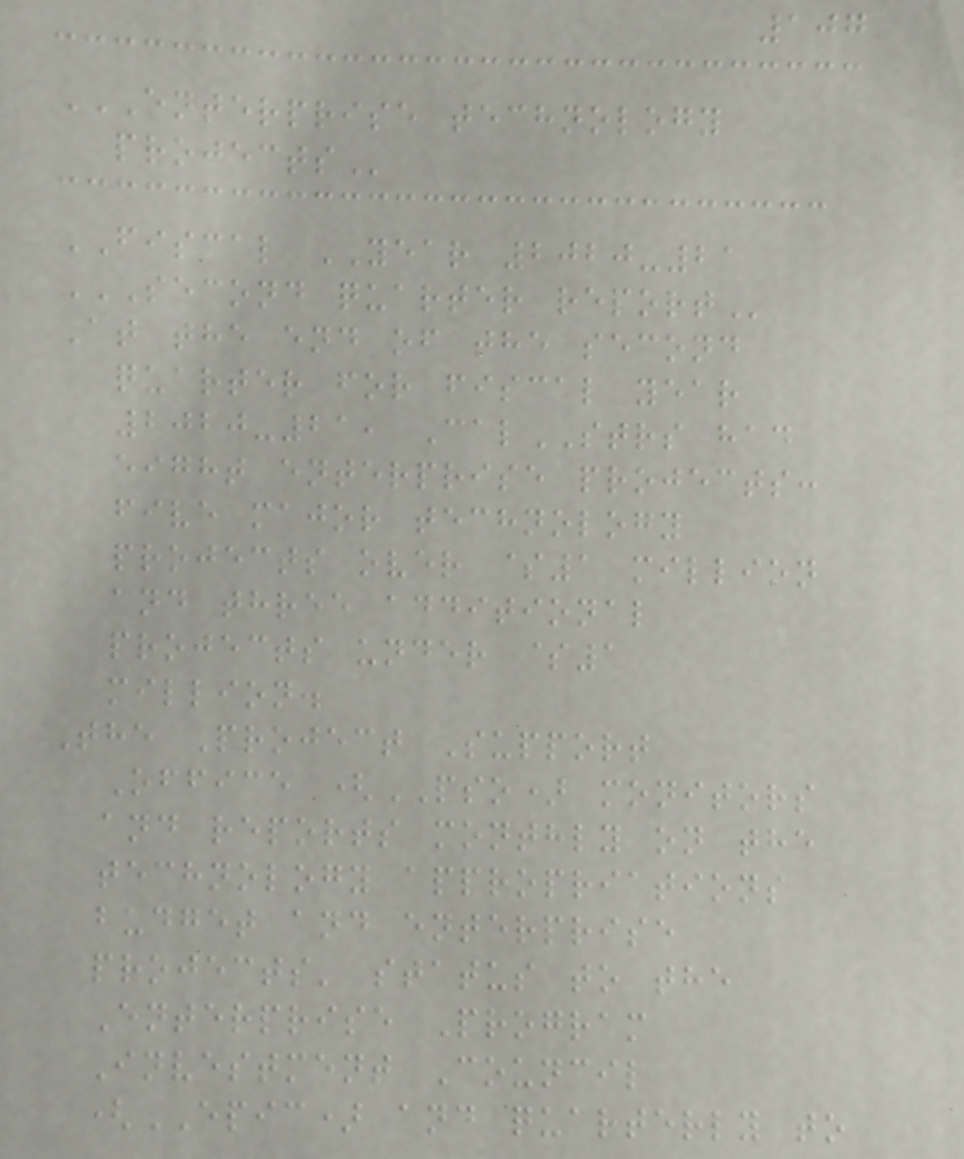107
ENTERPRISE TECHNOLOGY
PROJECTS
FISCAL YEAR 2020-21
SECOND QUARTER REPORT
At the end of the second
quarter for fiscal year
2020-21, CalSTRS had
eight enterprise projects:
five major technology
projects over $1 million
and three additional
projects under $1
million.
The Project Support
Office (PSO) monitors
and reports monthly on the
technology appropriations
budget and enterprise
projects' status to the
Enterprise Program
Investment Council
(EPIC) and quarterly to
